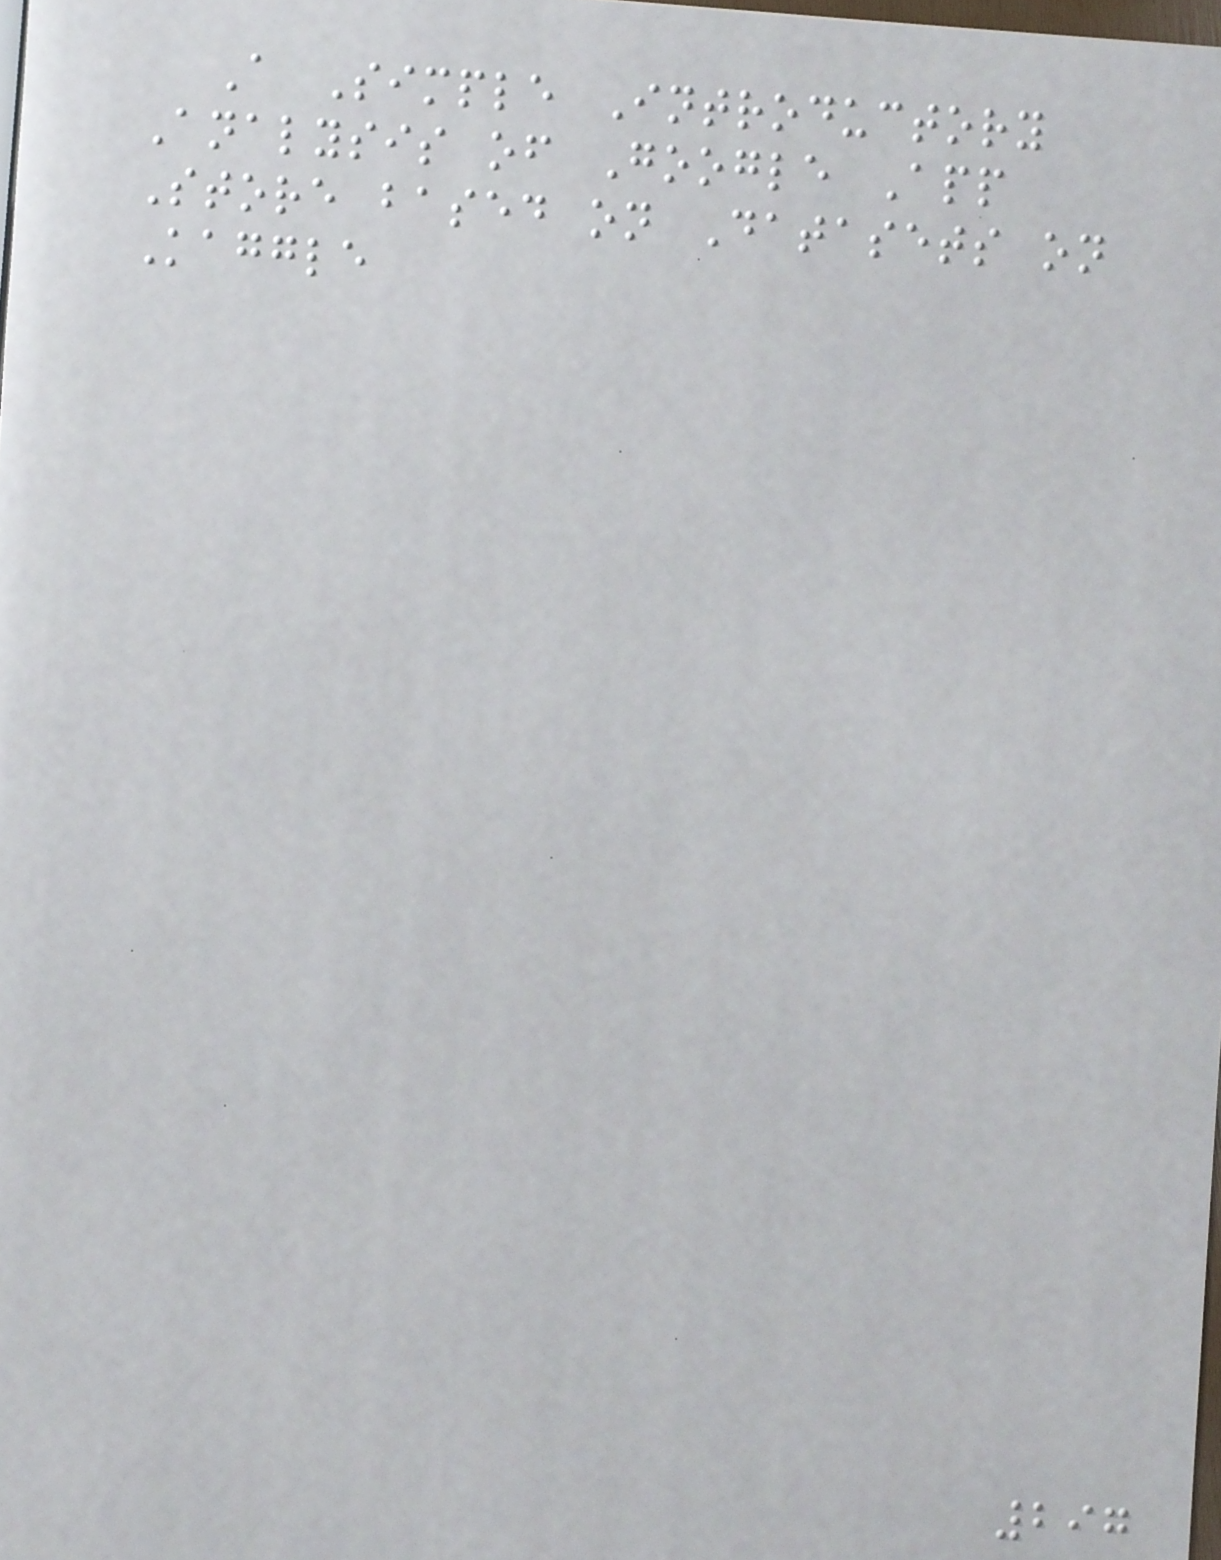A Simple Introductory
Analysis of Google App
Store based on Datasets on
Kaggle
297
